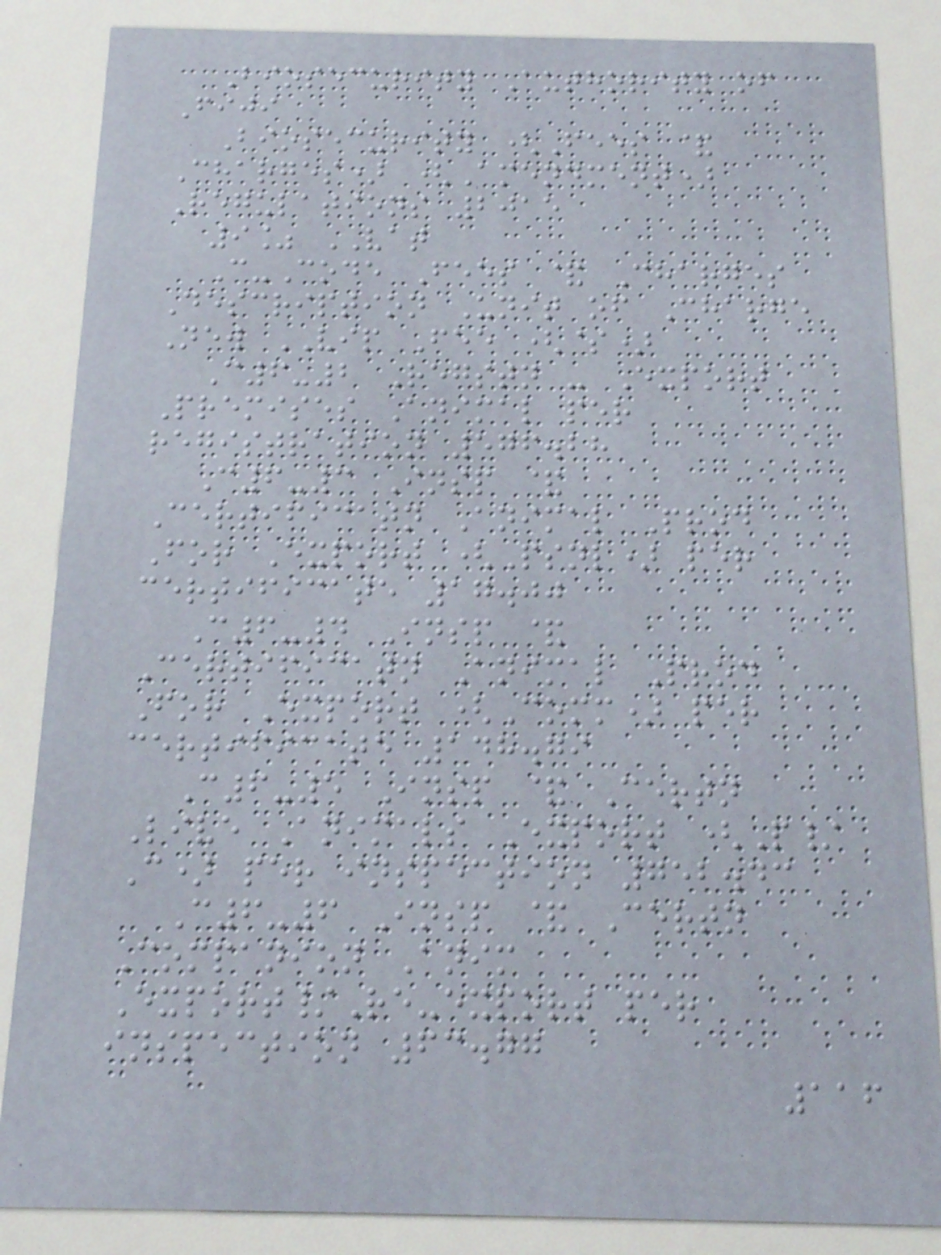Biosecurity Authority of
Fiji
Biosecurity (Fees &
Charges) (Amendment)
Regulations 2015
9% VAT
C-Code Fees & Charges
Description Unit of Charge
New VIP Fee ($)
C6-2 Regstn - Export
Premises Animal per
registration 576.28
C6-3 Insp &
Certificatn Animal Prod
For Export (Psnl) per
certificate 17.00
C6-4 Insp &
Certificatn Animal Prod
For Export (Comm) per
certificate 148.79
C6-5 Insp & Certn
Live Animals Export (P/
C) per inspection 752.43
C6-6 Insp & Certn
Companion Anim
Export/Re-export per
inspection 63.77
116
